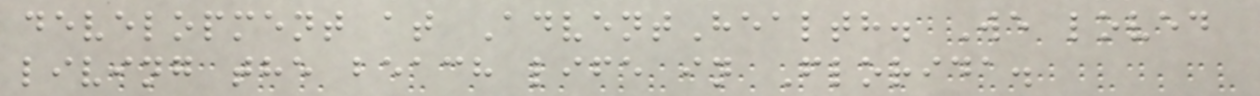development at AdventHealth. We loved
living the beach life in Florida.
